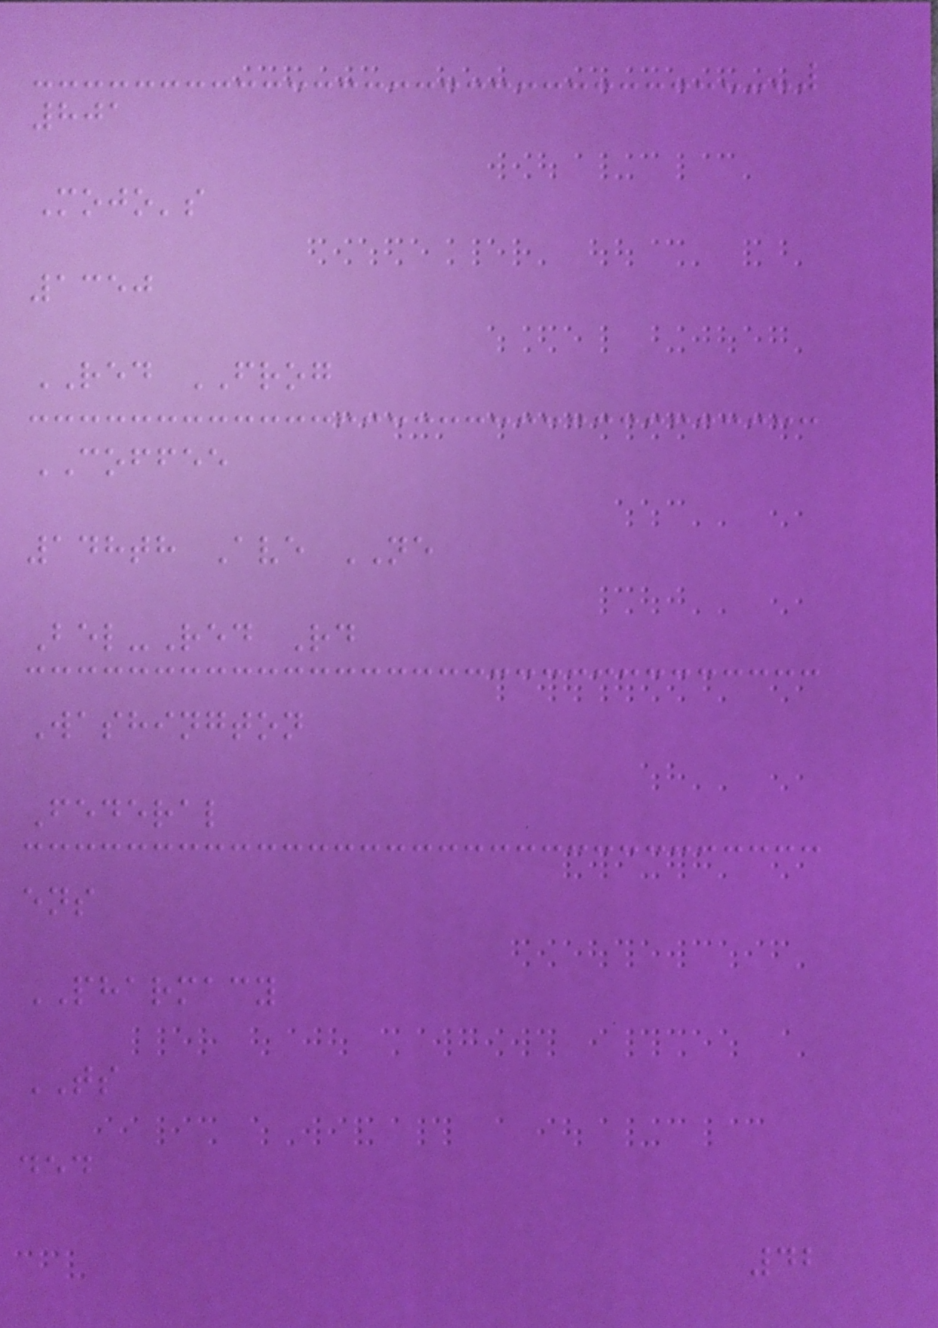801
Mojo's
1350
RED FROG
COFFEE
148th Ave NE
Bel-Red Rd
Washington
Federal
ens
PHARMACY
TS
ded
42
